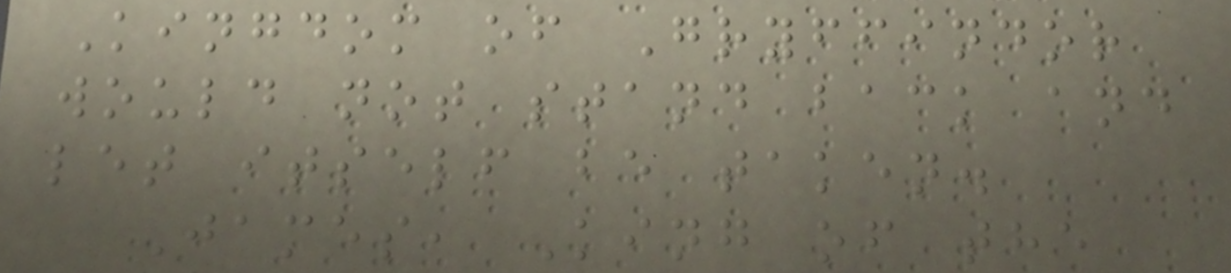Kingdom of Gryffindor
would not stand back and
let itself be taken.
James, King of the
